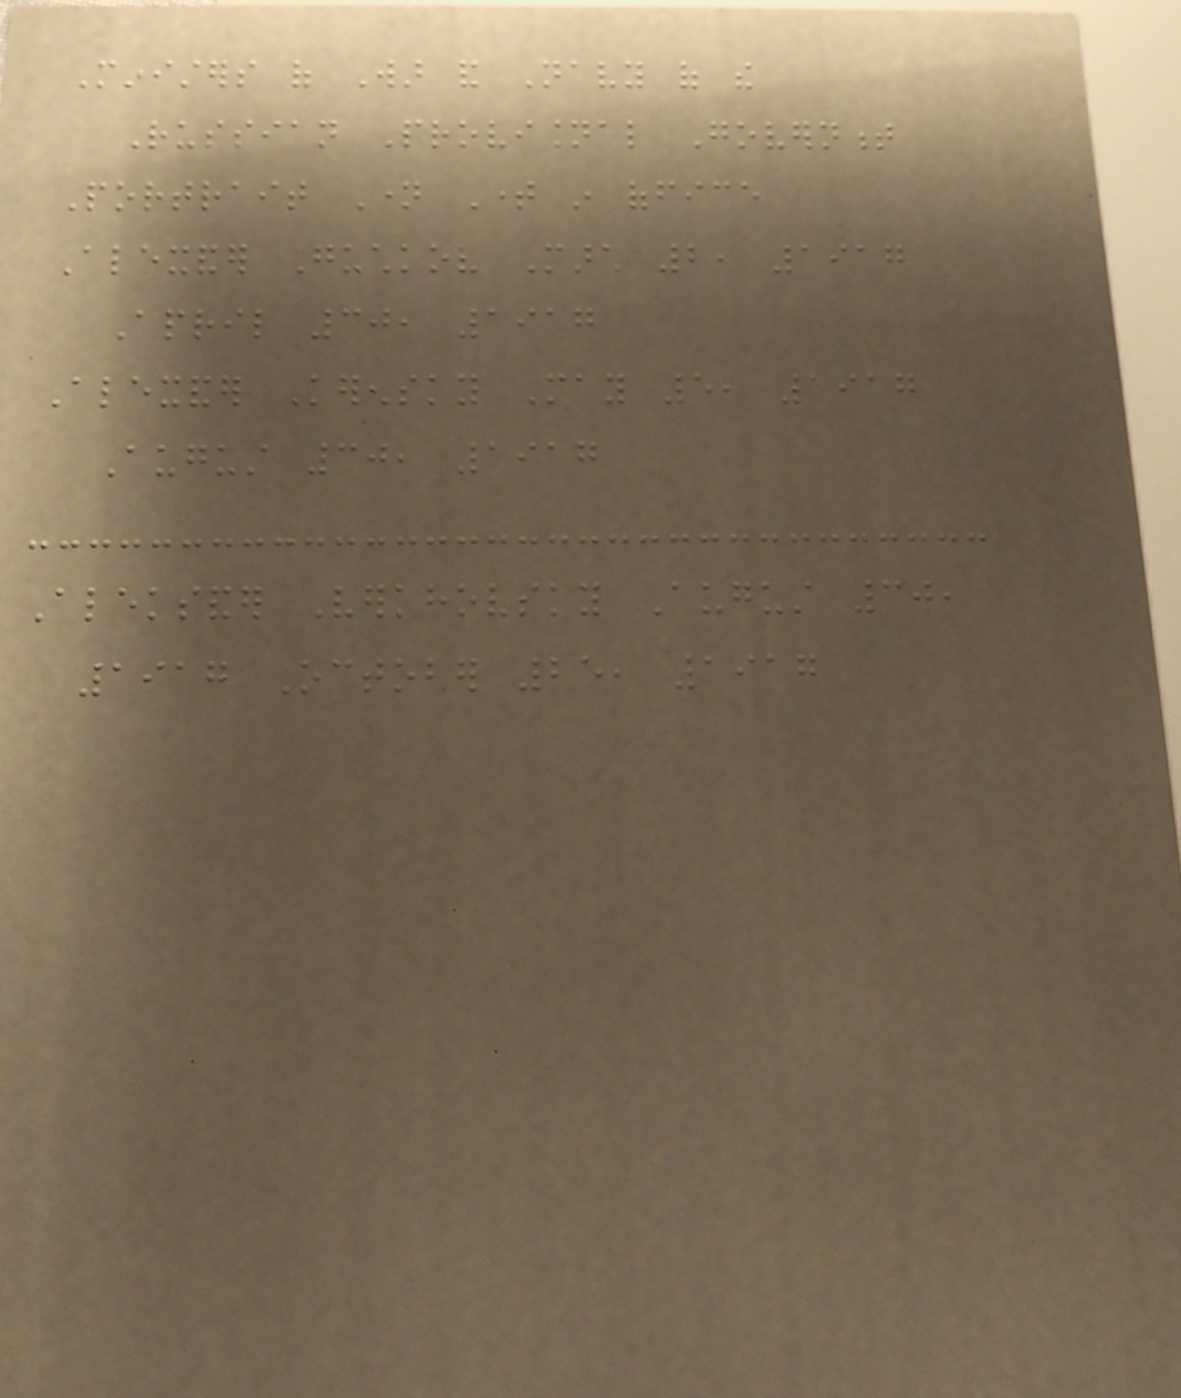Ministers of War and Navy of the
Russian Provisional Government
Portrait Name Time in office
Alexander Guchkov March 2, 1917
April 30, 1917
Alexander Kerensky May 5, 1917
August 30, 1917
Aleksander Verkhovsky August 30,
1917 October 25, 1917
